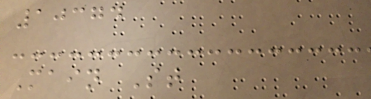10374
Main St
